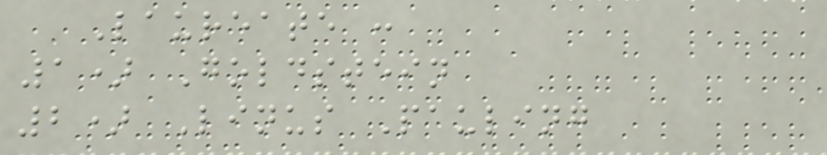Laureate :
1) Goldstein
2) Linus Pauling
